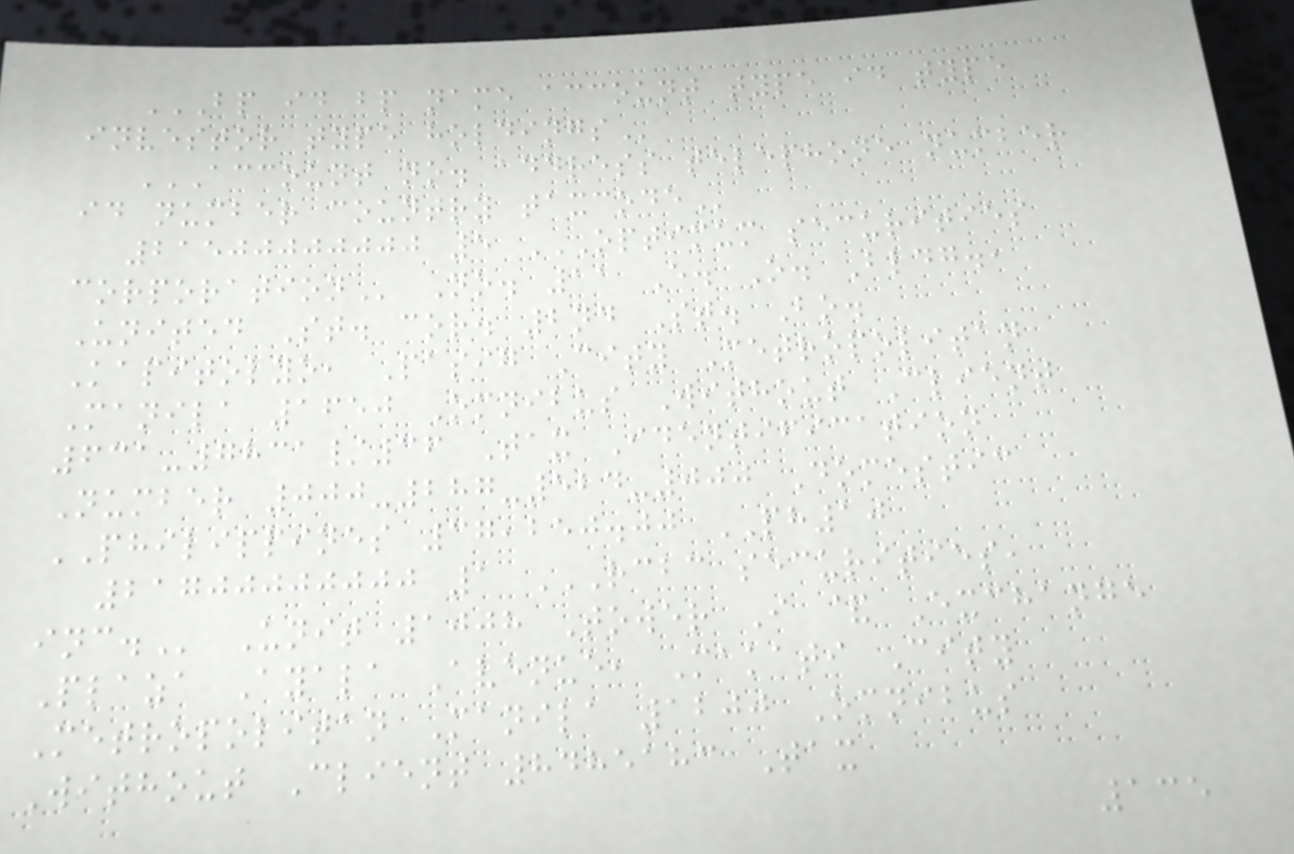BP ID BP NAME ACCOUNT TYPE ID TYPE
INVESTOR TYPE HOLDINGS
ACCOUNT NO. ADDRESS TELEPHONE NUMBER
ID NUMBER COUNTRY TAXCODE
21500000000 5 OPTIMUM SECURITIES
CORPORATION No. 11 E. O. Bldg.,
United St. cor. 2nd St. Bo.
Kapitolyo, Pasig City Metropolitan
Manila 1650 Omnibus Without Client
631-7831/36 Tax Identification
Number 000-287-524-000 Domestic
PHILIPPINES 37,250.00 PH10
21700000000 1 RCBC SECURITIES,
INC. Unit 1008 Tower I & Exchange
Plaza Ayala Avenue, Makati City
Metropolitan Manila 1200 Omnibus
Without Client 8485183 Tax
135
